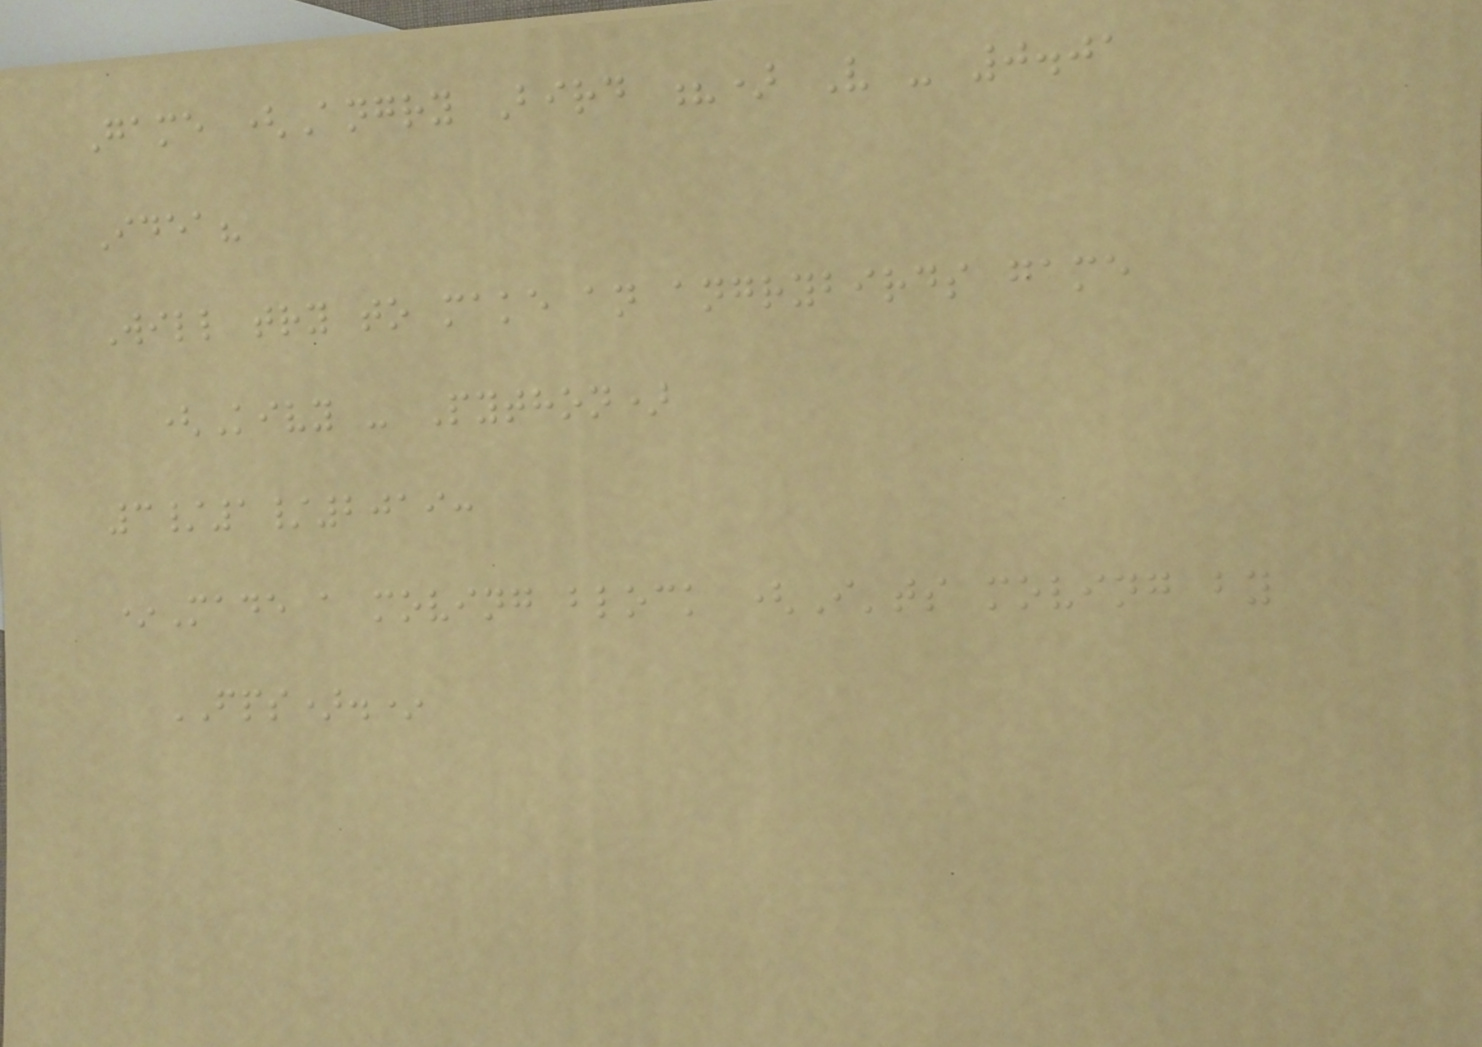Game (Angry Bird ?) V - 0.01
Idea?
Will try to make an angrybirds game
(Kivy - Python)
3/1/2019:
*Made a moving block (I'ts moving by
FPS).*
